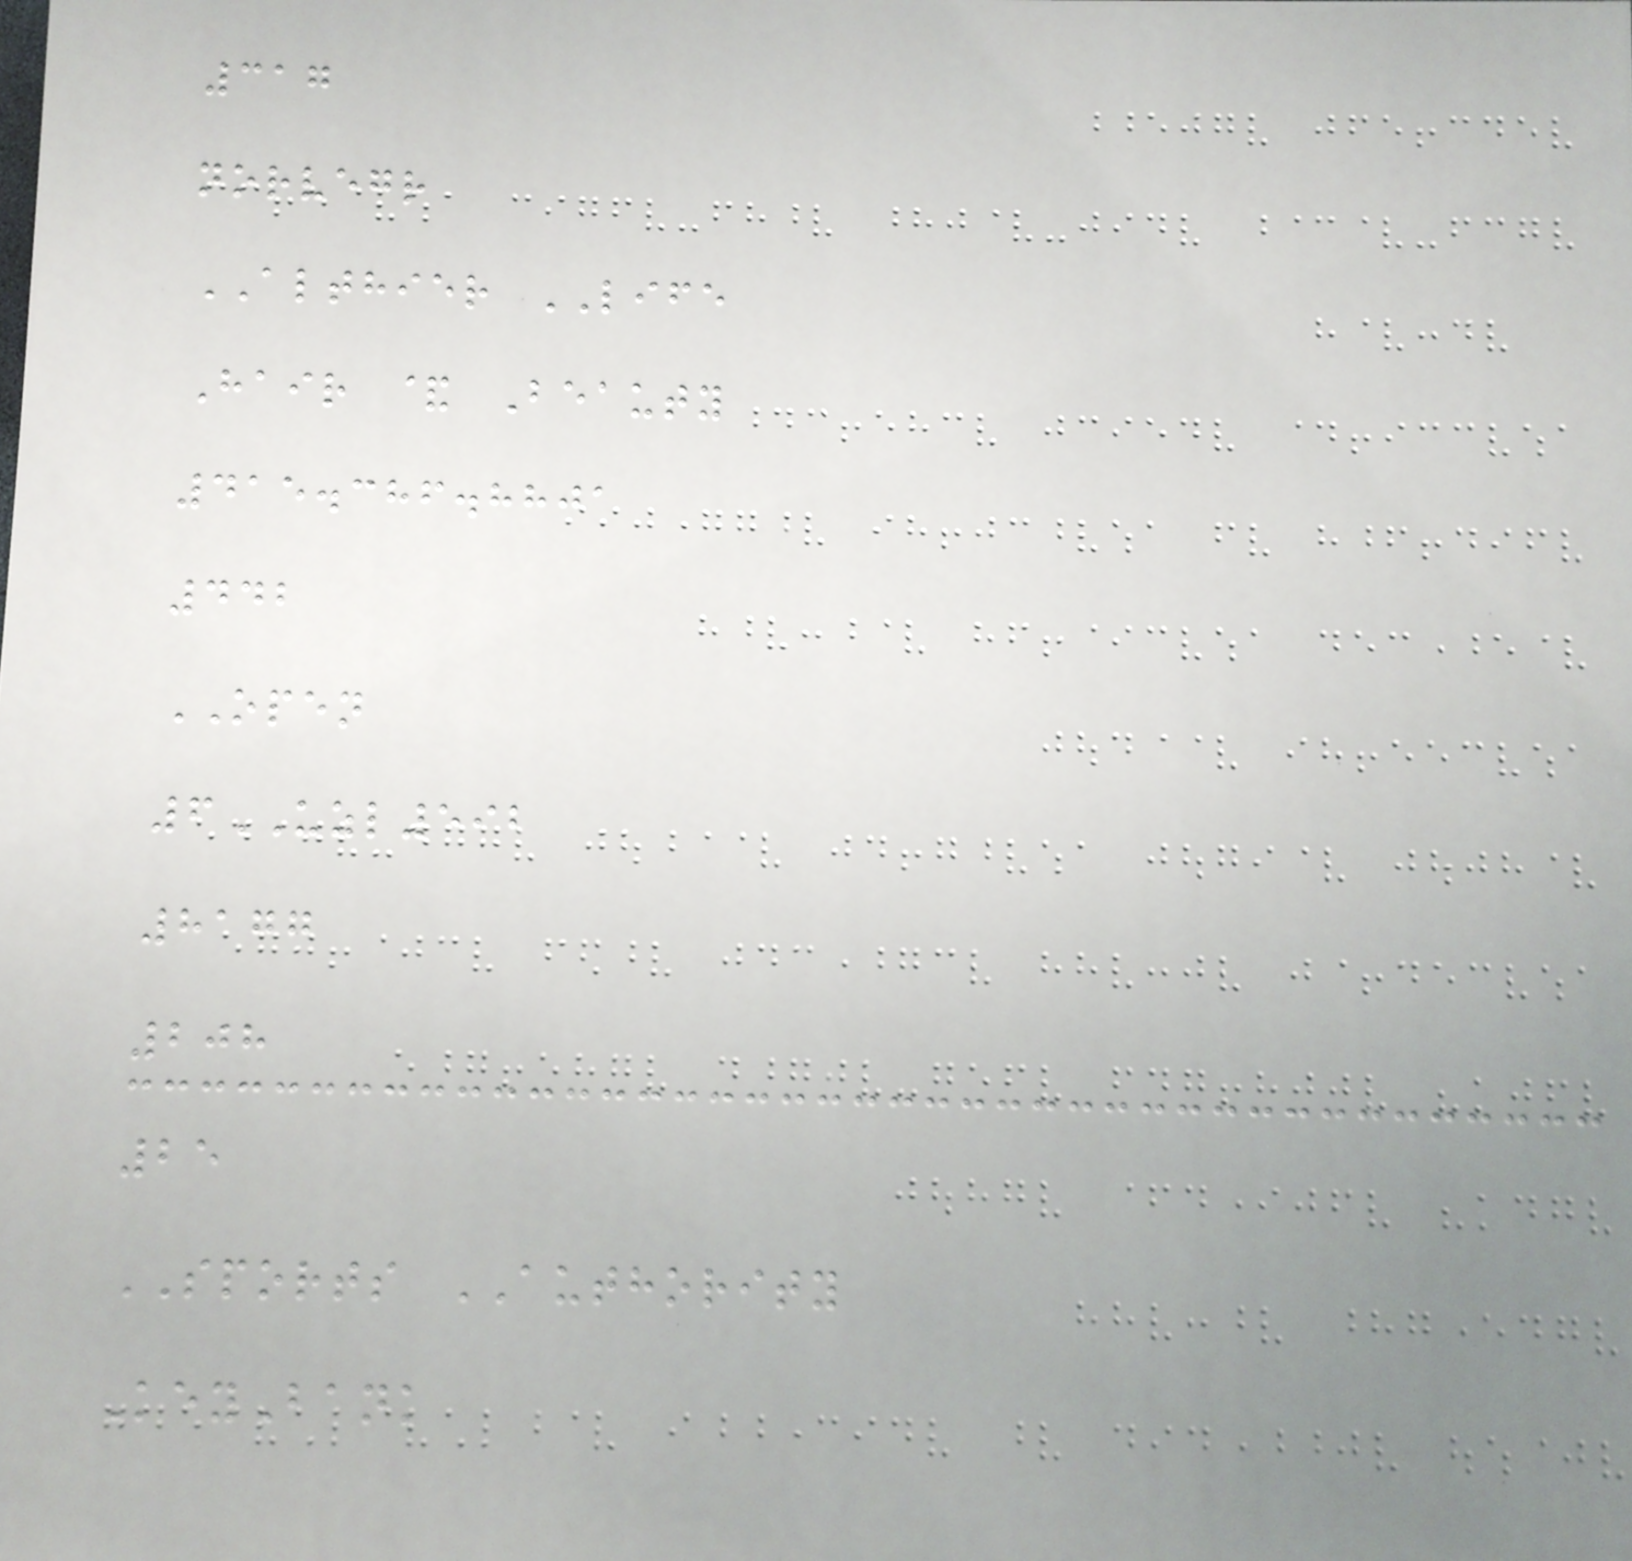317
norvegr
ALTHIER LIFE
Hair & Beauty
415.386.8801
442
OPEN
6UZL592
8177
208
25
SPORTS AUTHORITY
KeyBank
